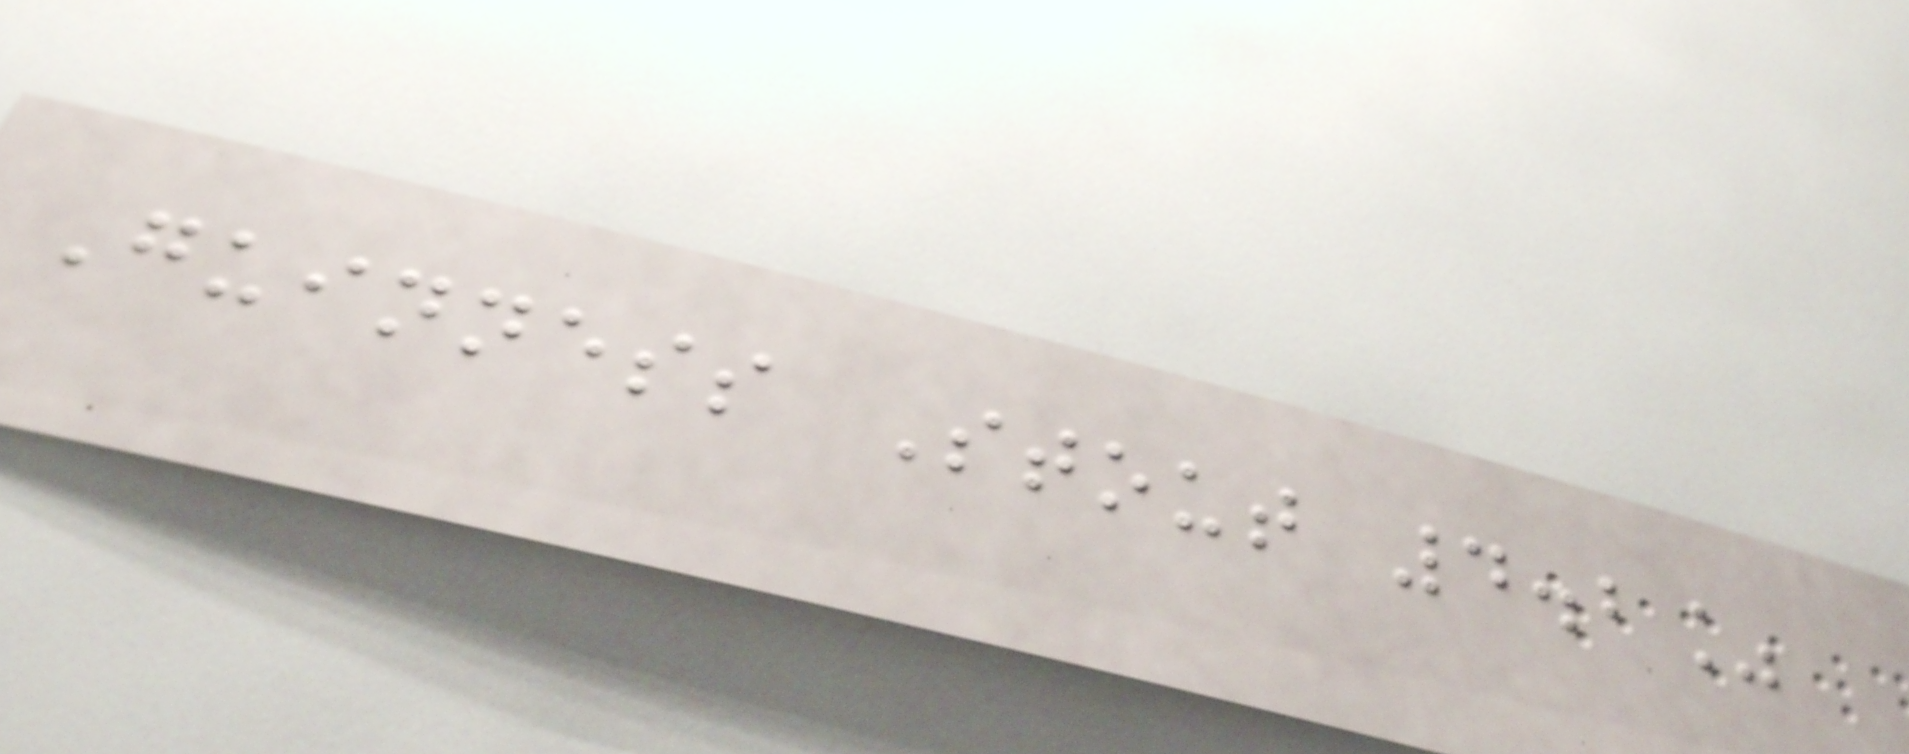Guinness Stout 4.2%
